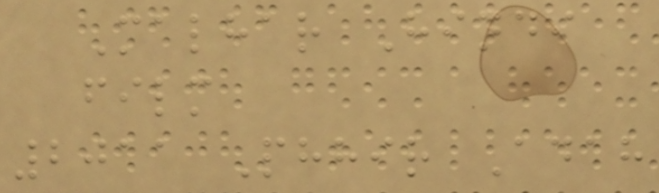Malhar Hindi
film
2011 Phhir Adah
